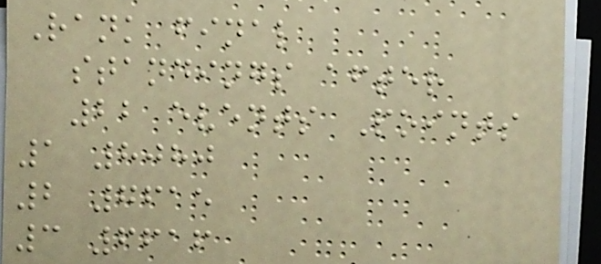Rank final
standings after
22 events Points
1 8080
2 7615
3 6616
